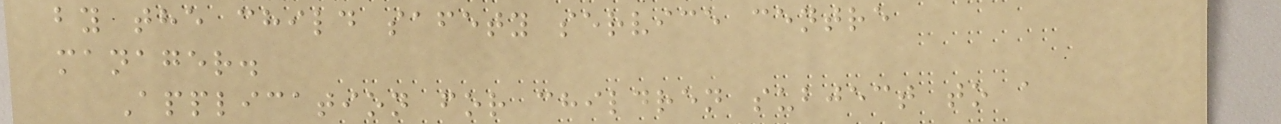by the child safety service centre
manager.
Application for children subject to a
